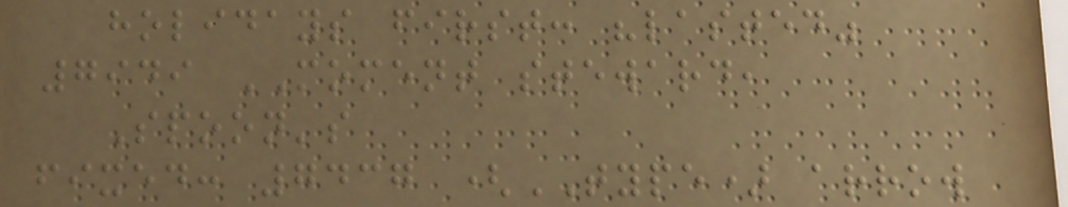holidays first: "lasted"
7949 MOMENT steward,
Spoon's
fixed: 7437 (TYPE) arrow
